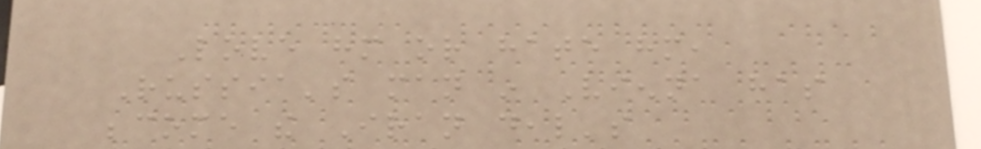Love him or hate him,
Russia's man in Vienna has
become the Iran deal's
